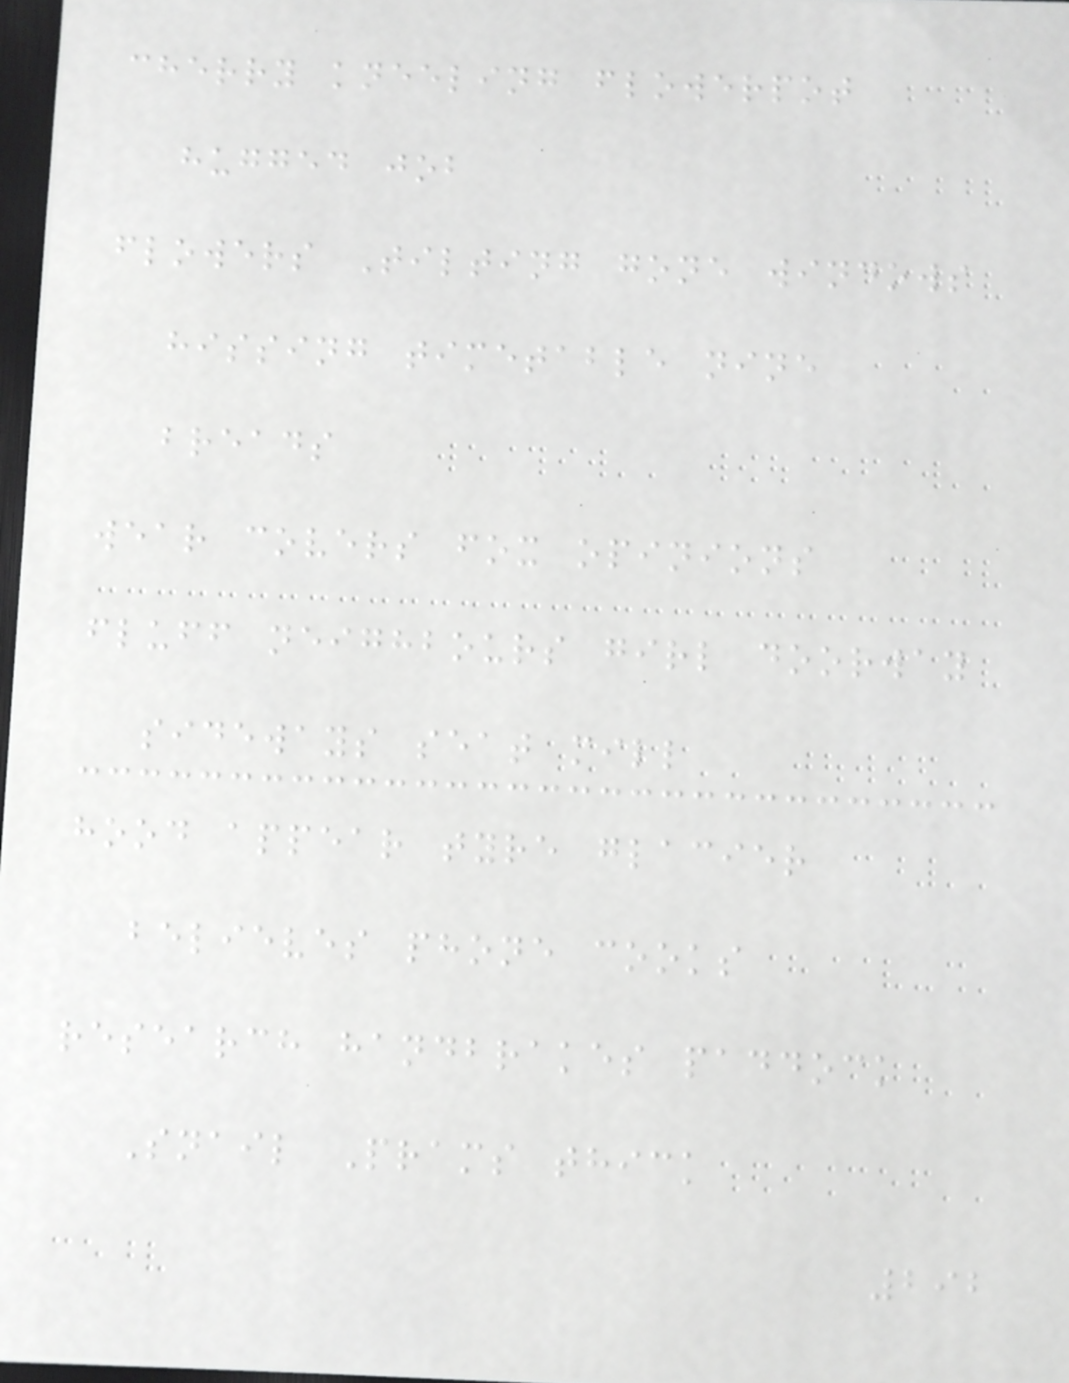cherry kneeling flowerpot
hugged job
flowers Tilting gone windows
hissing timetable nine
breads
wear covers fox opinions
fluff neighbours girl doorway
sideways seat mill
hood appear tyre glacier
believes phone cooks
research handbrakes paddock
Snail Prams thick
292
